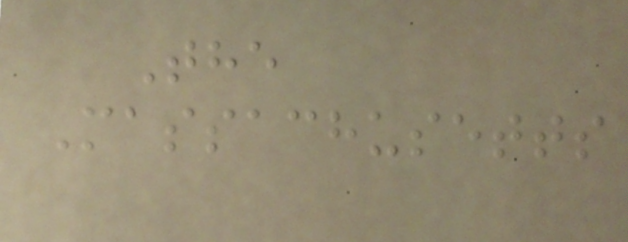The
Massachusetts
